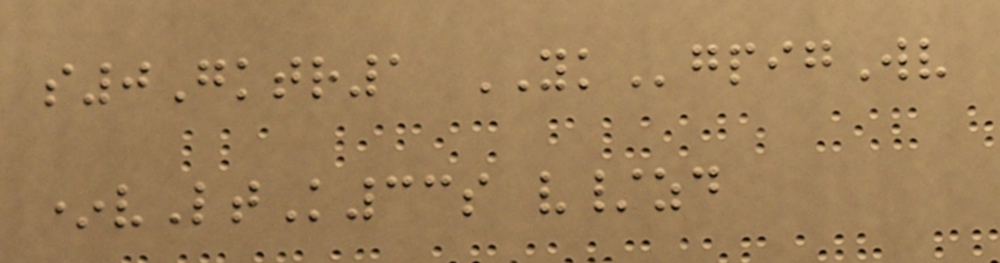s0Gktr1 YKgpigWv
*vLtK33s v/zd
